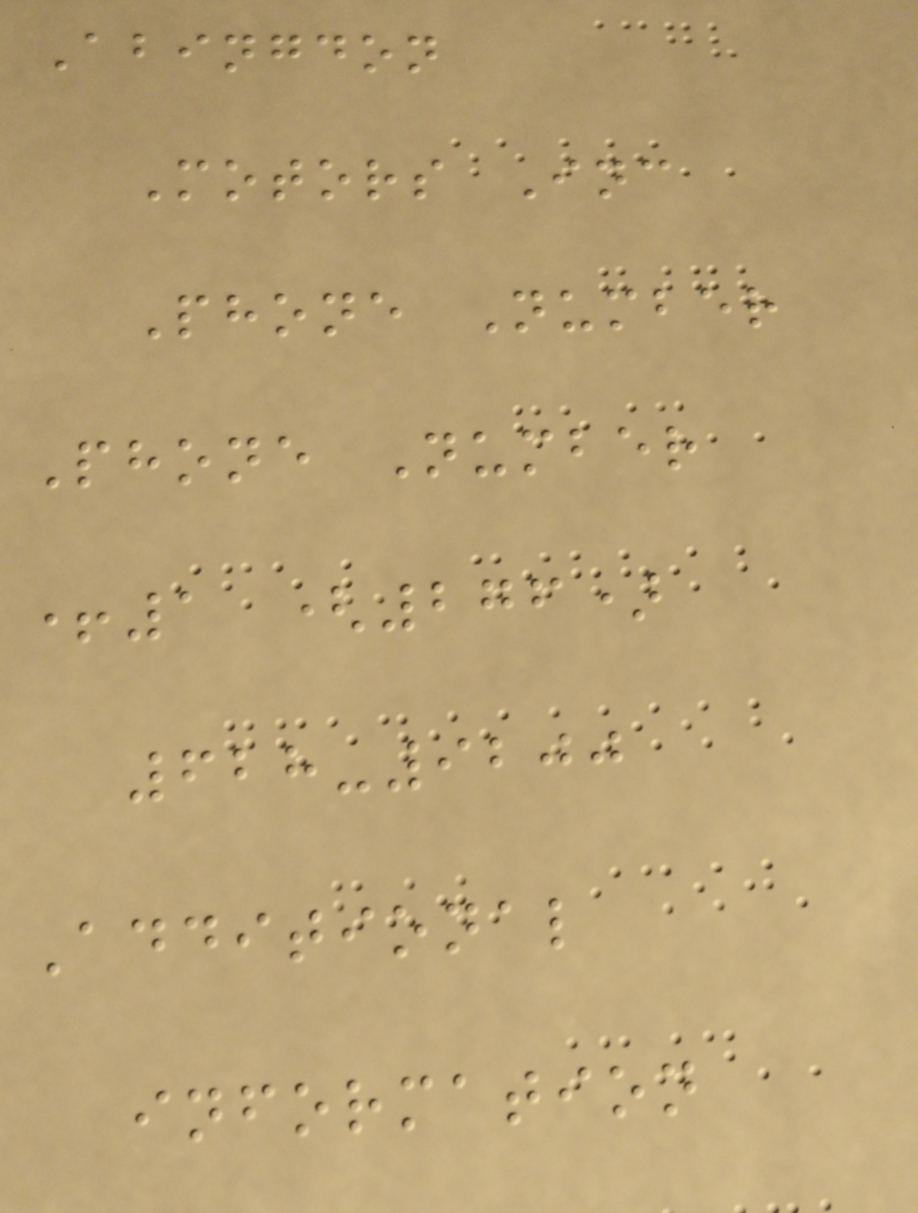Abingdon
Motors Inc
Phone Number
Phone Number
+1 (276)
628-9200
Additional
information
